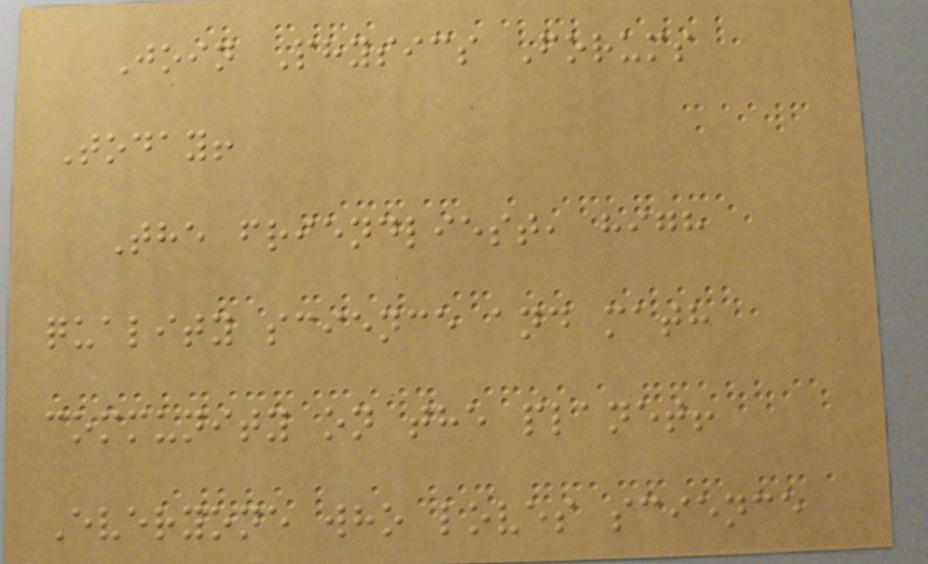Join Physics Forums
Today!
The friendliest, high
quality science and math
community on the planet!
Everyone who loves science
